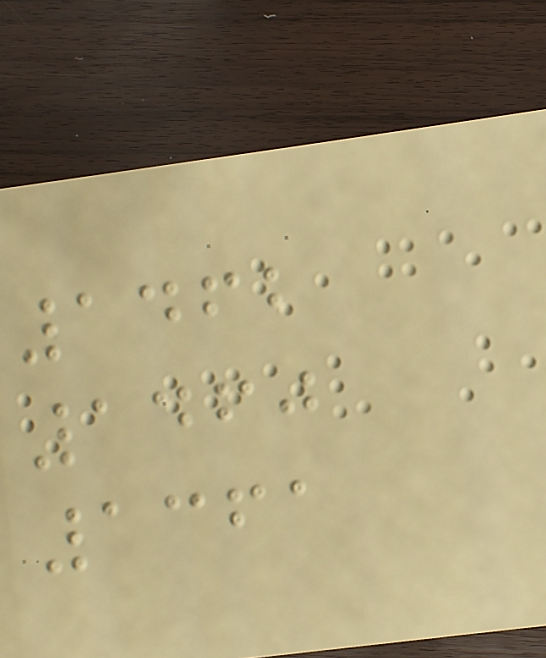1462
1460
1361
